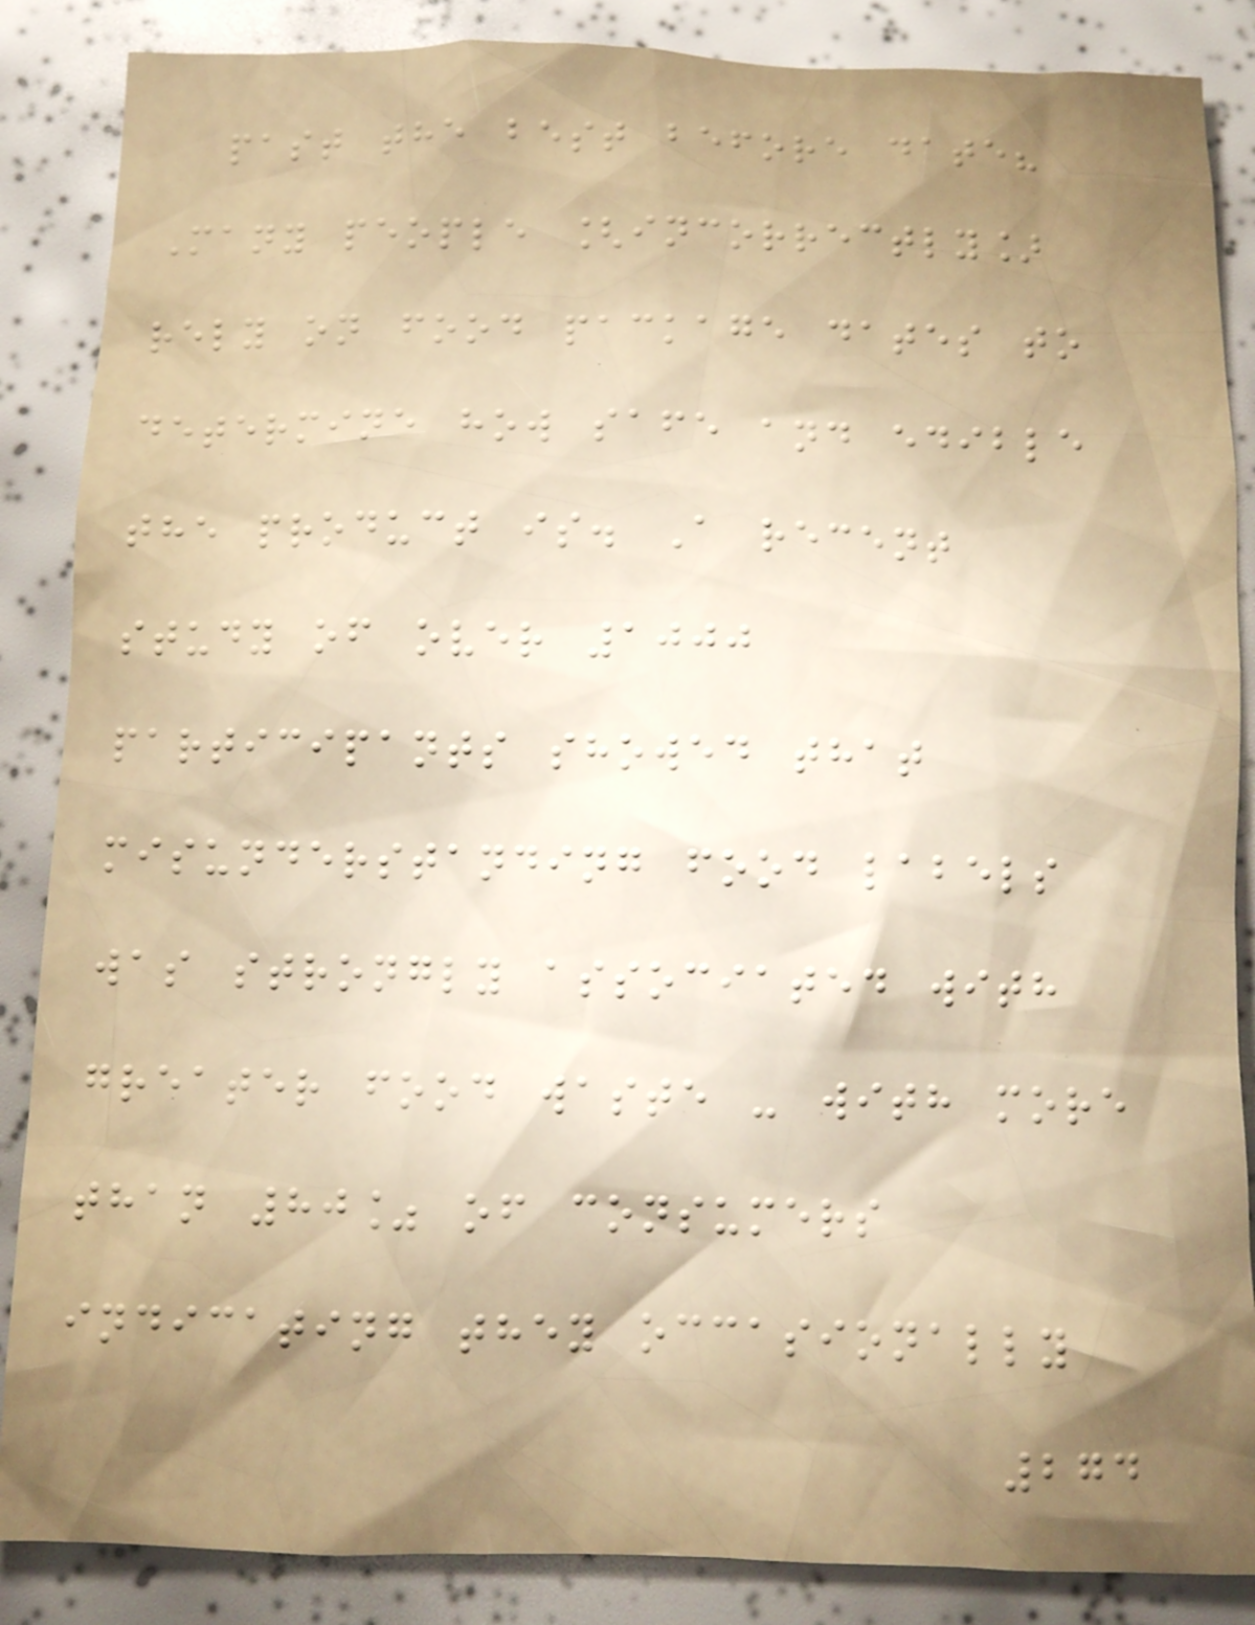past the best before date?
Many people [incorrectly]
rely on food package dates to
determine how safe and edible
the product is. A recent
study of over 1000
participants showed that
misunderstanding food labels
was strongly associated with
greater food waste - with more
than 80% of consumers
indicating they occasionally
274
